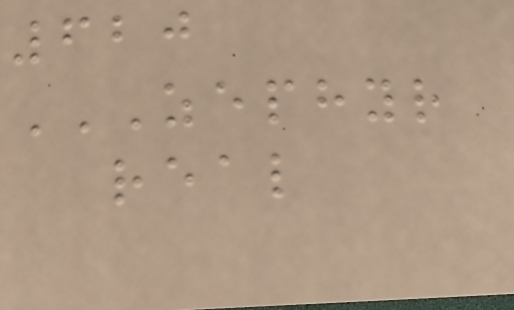620
ZEPHYR
REAL
